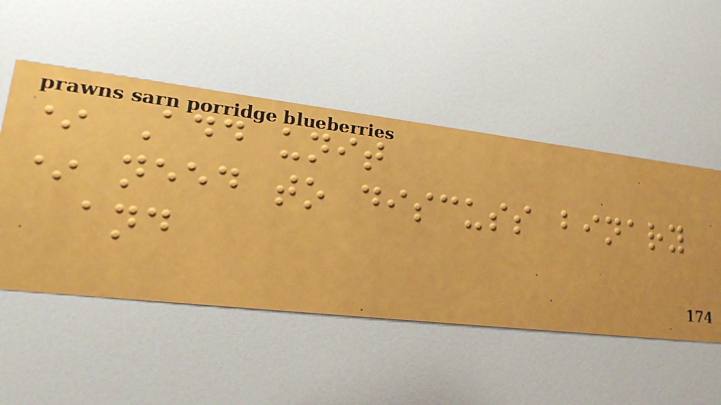* Add unit
* need to discuss binary
and
